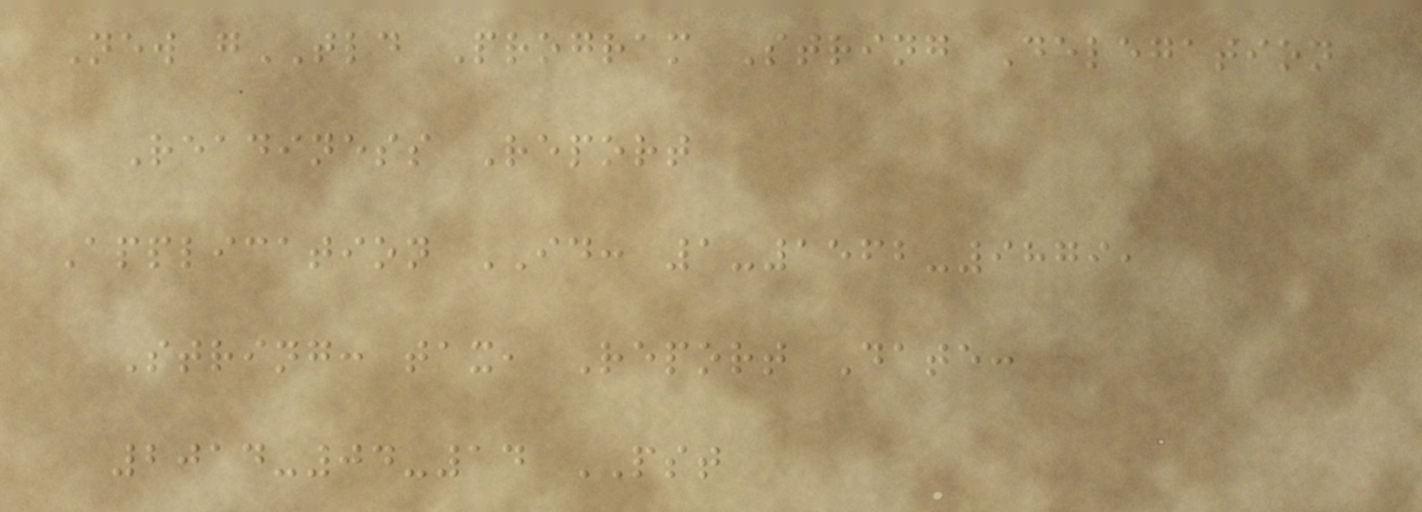New gTLD Program String Delegation
Readiness Report
Application ID: 1-1562-9879,
String: tax, Report Date:
2014-04-14 PST
